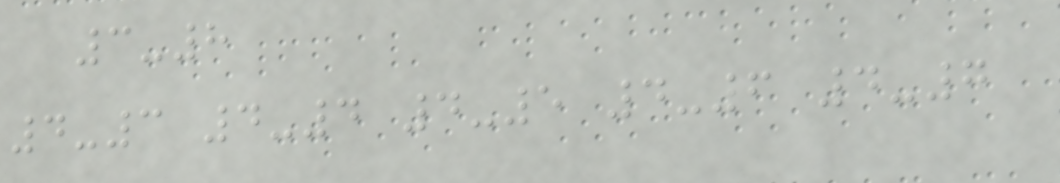3-8
4-3 4-4 4-5 4-6 4-7
